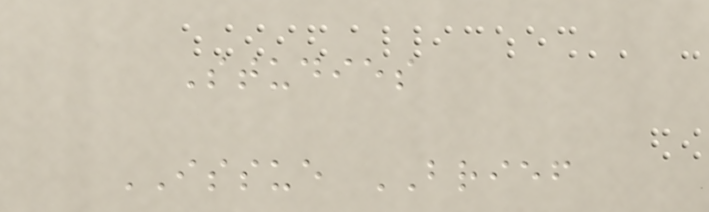Studies
ISSUE BRIEF
